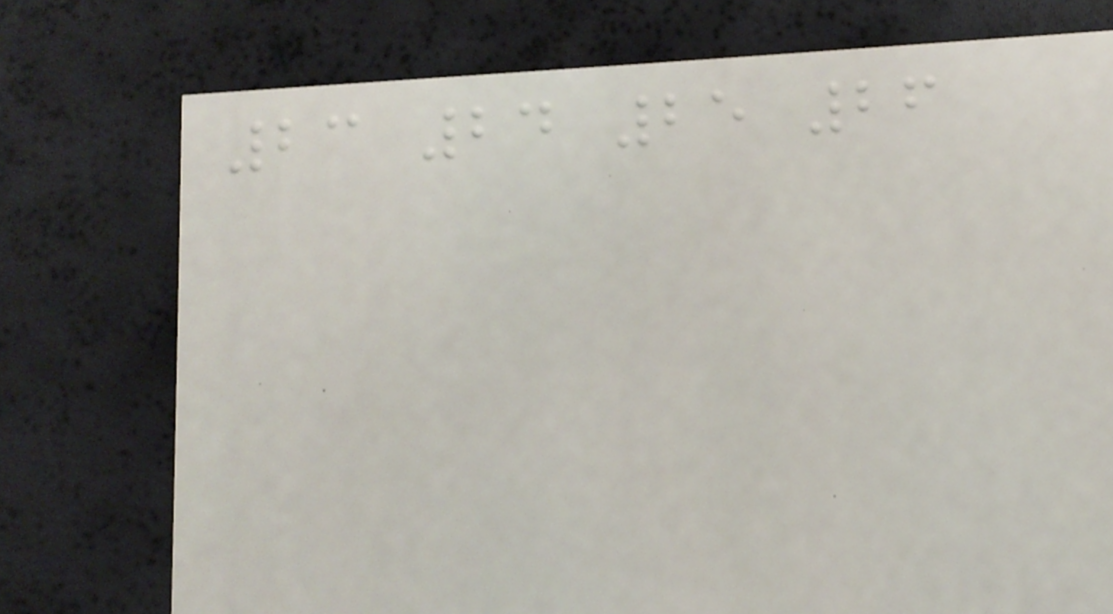23 24 25 26
